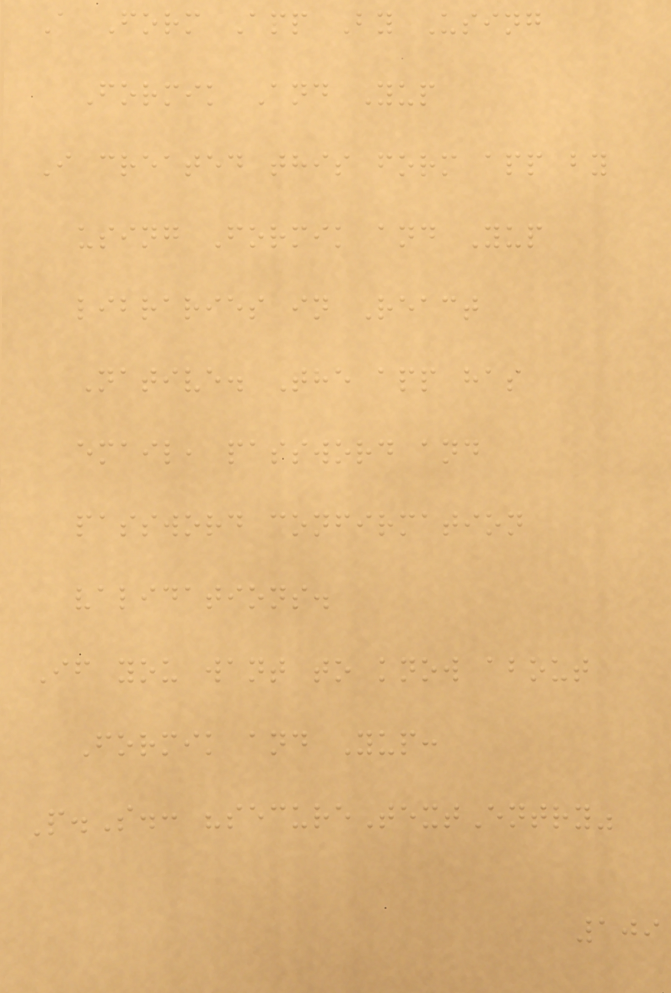A Form App By Using
Formik And Yup
I created this form app by
using Formik and Yup
libraries in React
Native. The app has
email, password and
password confirmation
validations.
If you want to know about
Formik and Yup:
P.S.: "secureTextEntry"
109
